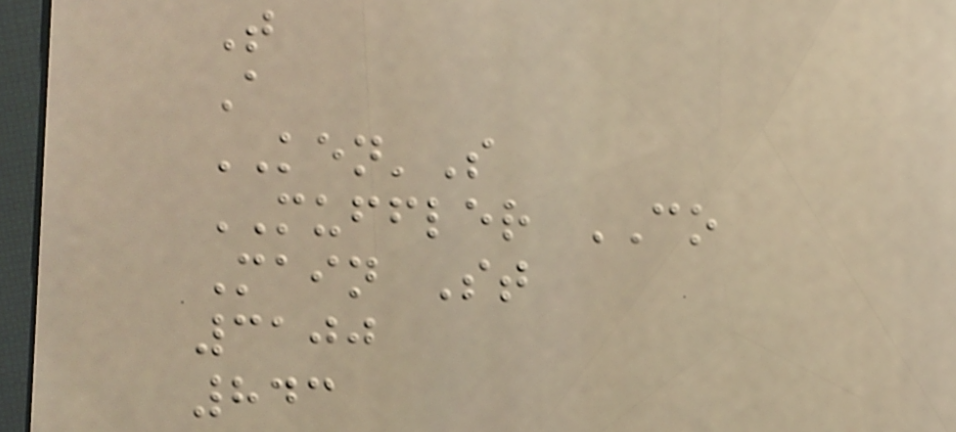T
A
KEN'S
MUFFLER CO
Main St
3100
843
